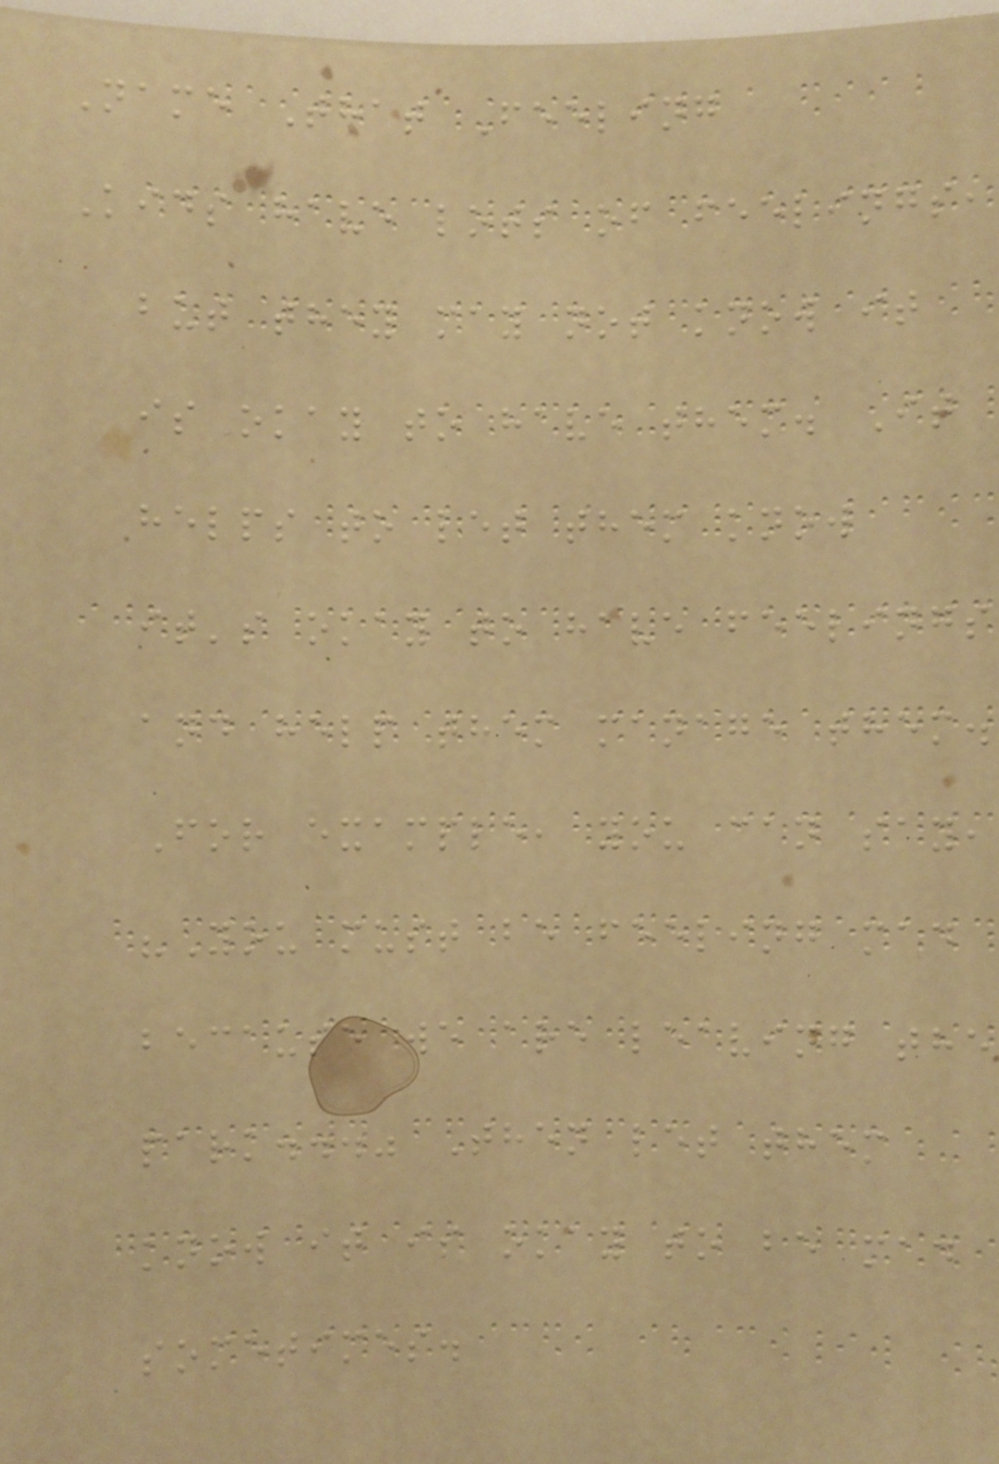Name That Feeling
Kids have lots of feelings,
but they may not know it
is okay to have them. It
helps to let them know
it's okay to have feelings
and help them manage them.
For example, you can say,
"You must be feeling mad
because we are leaving the
park..." Then let them
know it is okay to be mad
sometimes.
